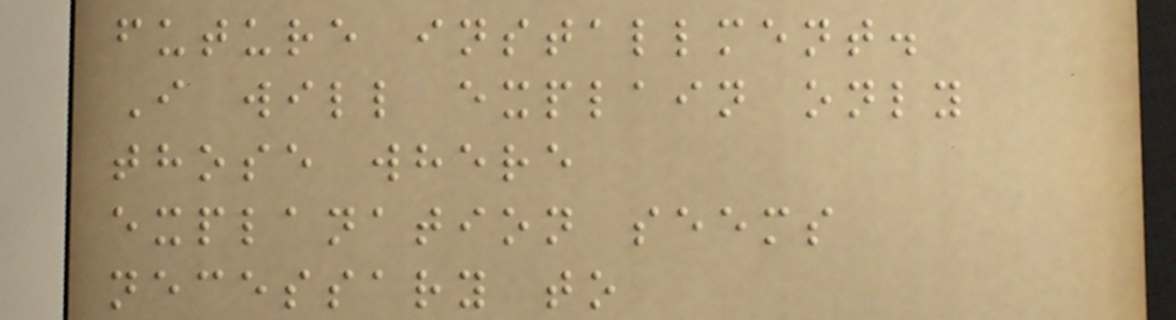future installment.
I will explain only
those where
explanation seems
necessary to
